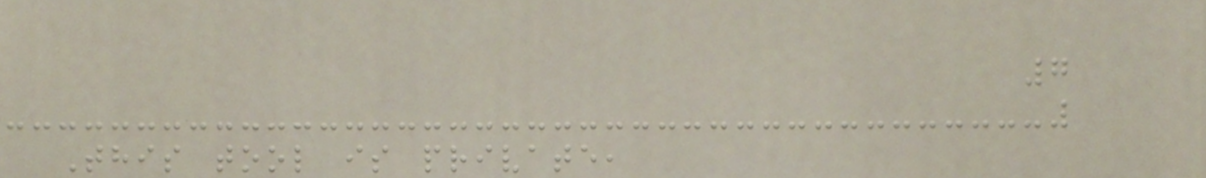7
This tool is private,
